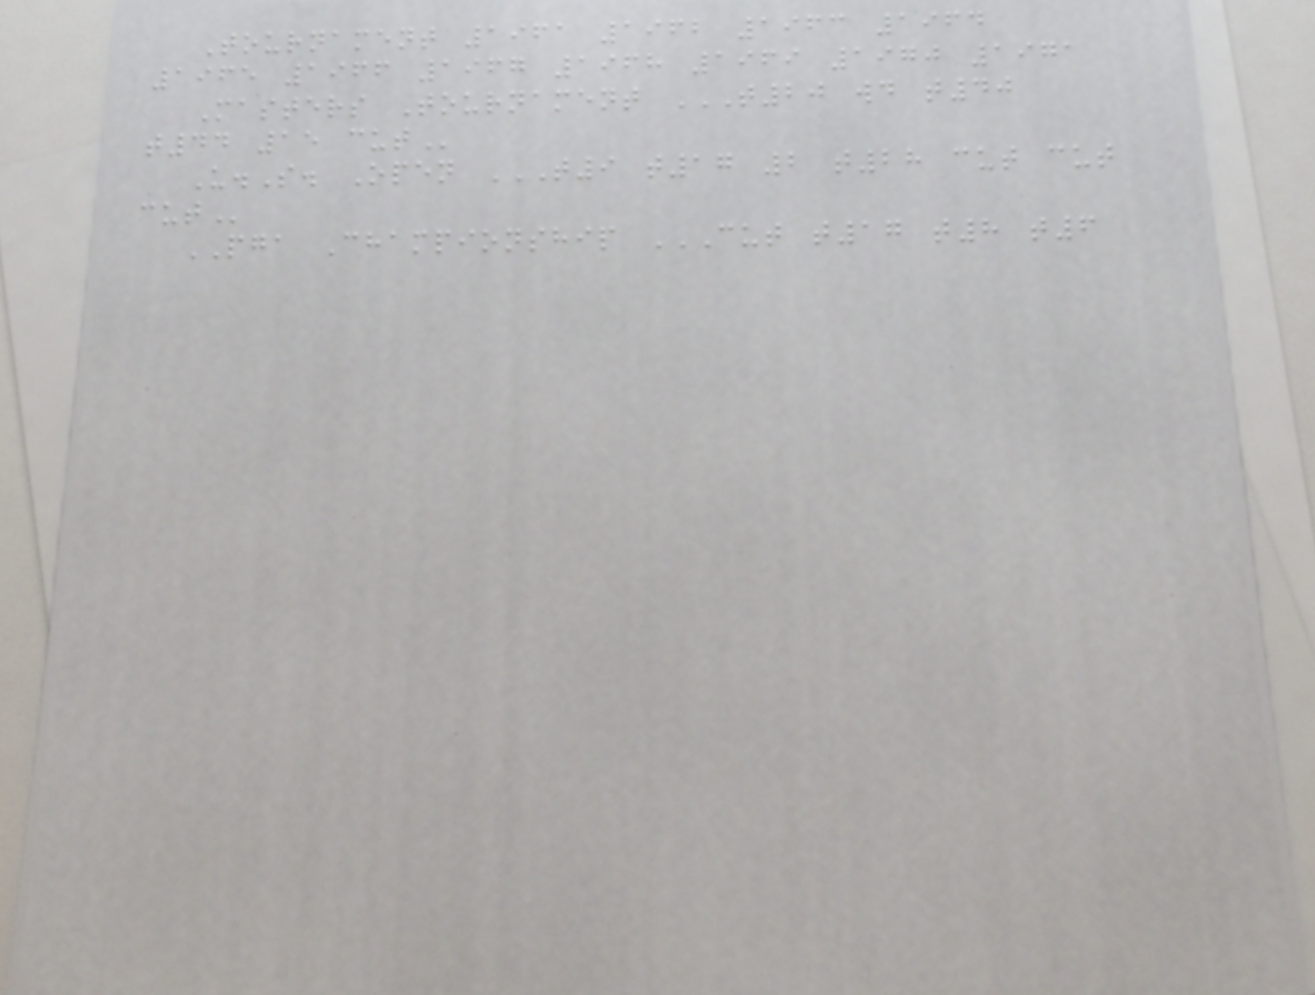Tournament 1961 1962 1963 1964
1965 1966 1967 1968 1969 1970 1971
Masters Tournament T20 WD T40
T44 15 CUT
U.S. Open T9 T17 2 T28 CUT CUT
CUT
PGA Championship CUT T17 T8 T6
